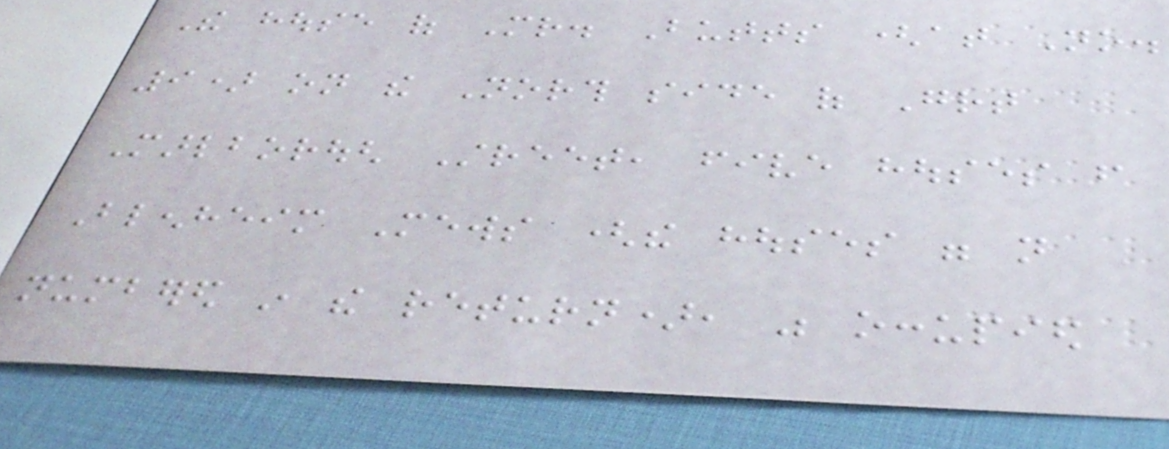The house of Mr. Butts (at No.
9) on the North side of Great
Marlborough Street, five houses from
Blenheim Mews (the houses were not
numbered in the return), was occupied
